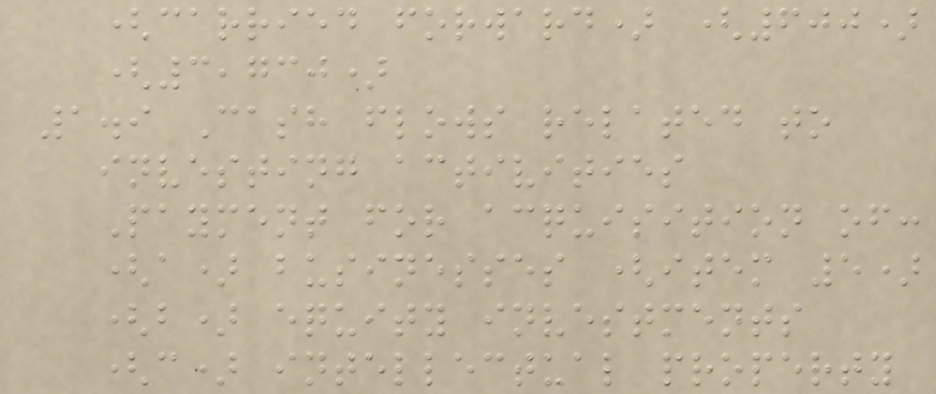(carried forward) (600)
(3,730)
1.9 Cash flows related to
investing activities
Payment for acquisition of:
(a) businesses (item 5)
(b) equity investments
(c) intellectual property
